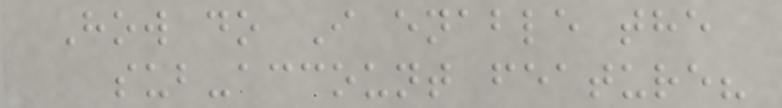How do I enable the
sub-account feature?
